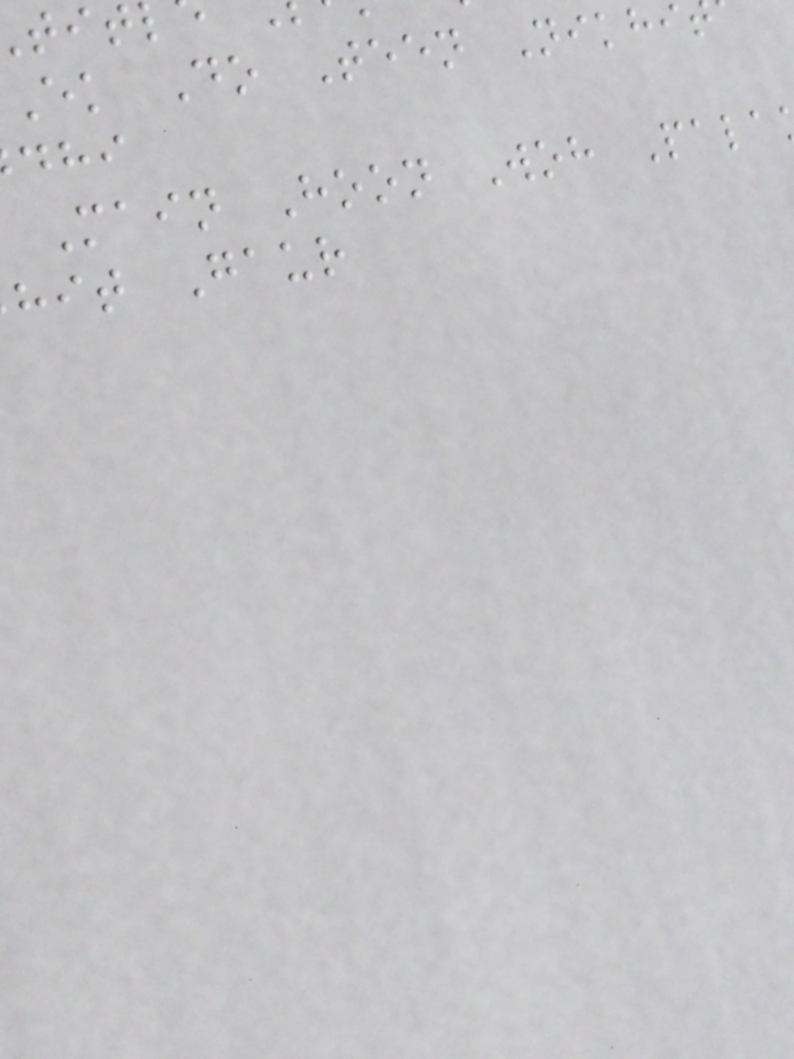Ek Do Teen Nikhi
Main Hoon Woh Pala
hit Gaur
